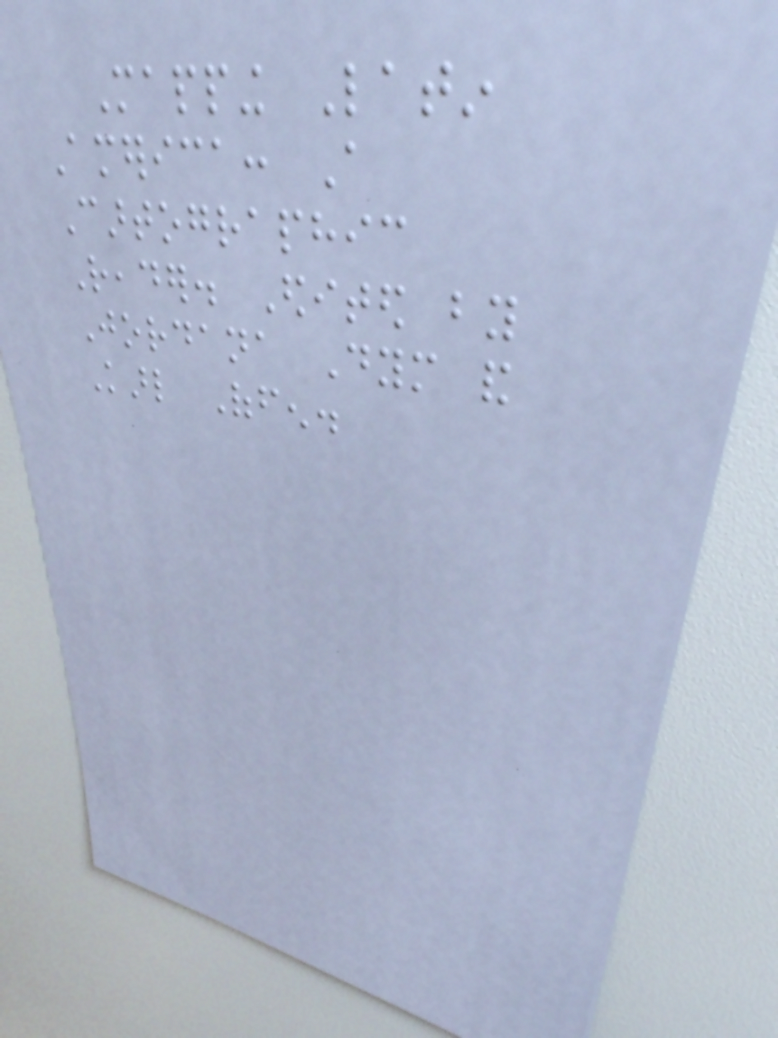Mapping Latin
America: A
Cartographic
Reader. Edited by
Jordana Dym and
Karl Offen.
